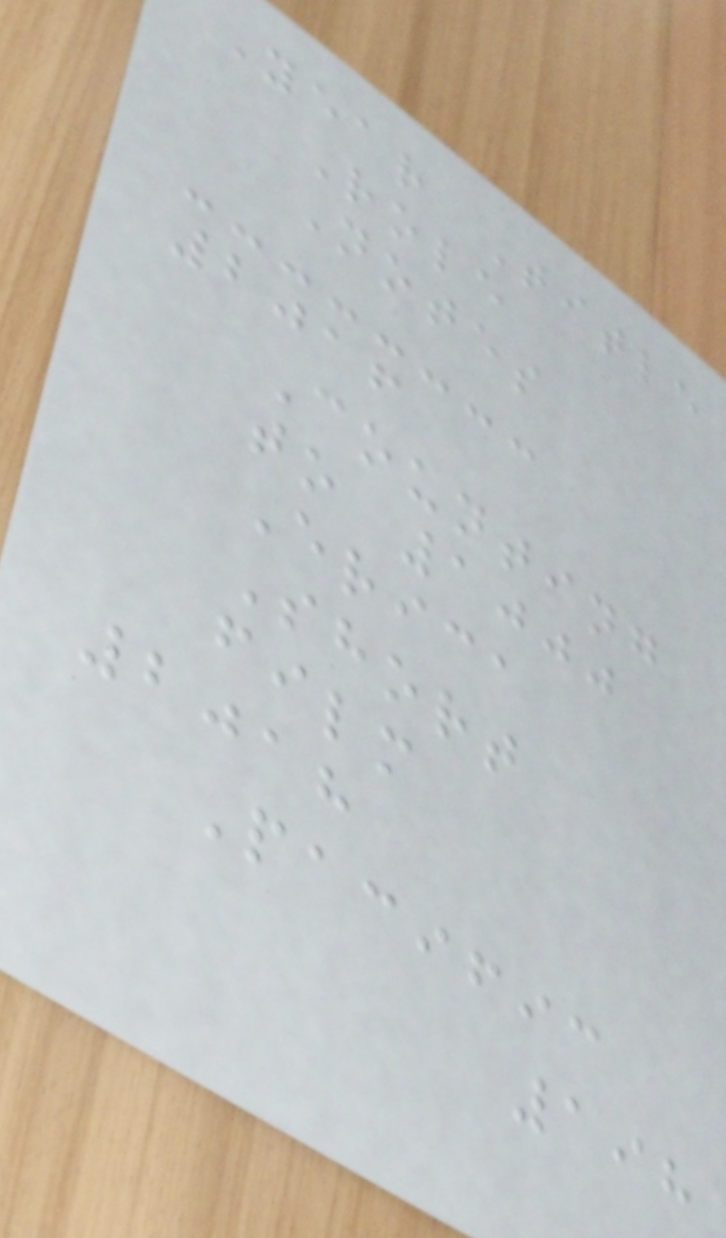Year Title
Role
Notes
2016
Counting
to 1000
Erica
Short
film
2018
Pacific
198
